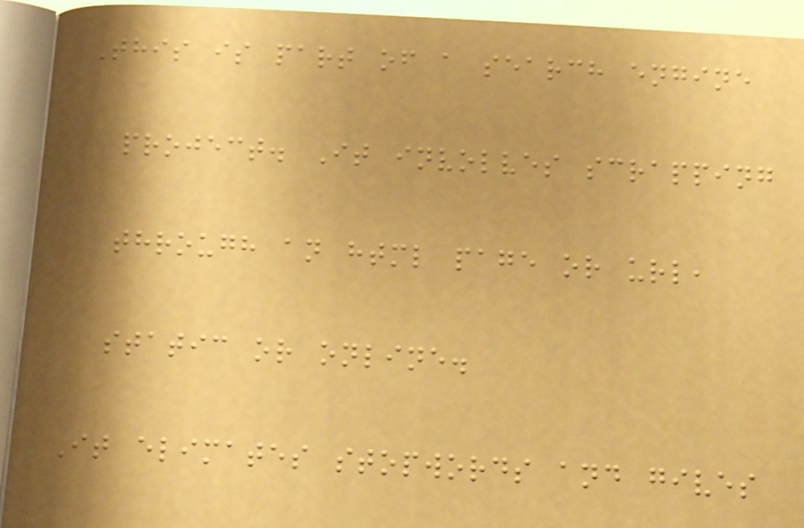This is part of a search engine
project. It involves scrapping
through an html page or url,
static or online.
It elimates stopwords and gives
